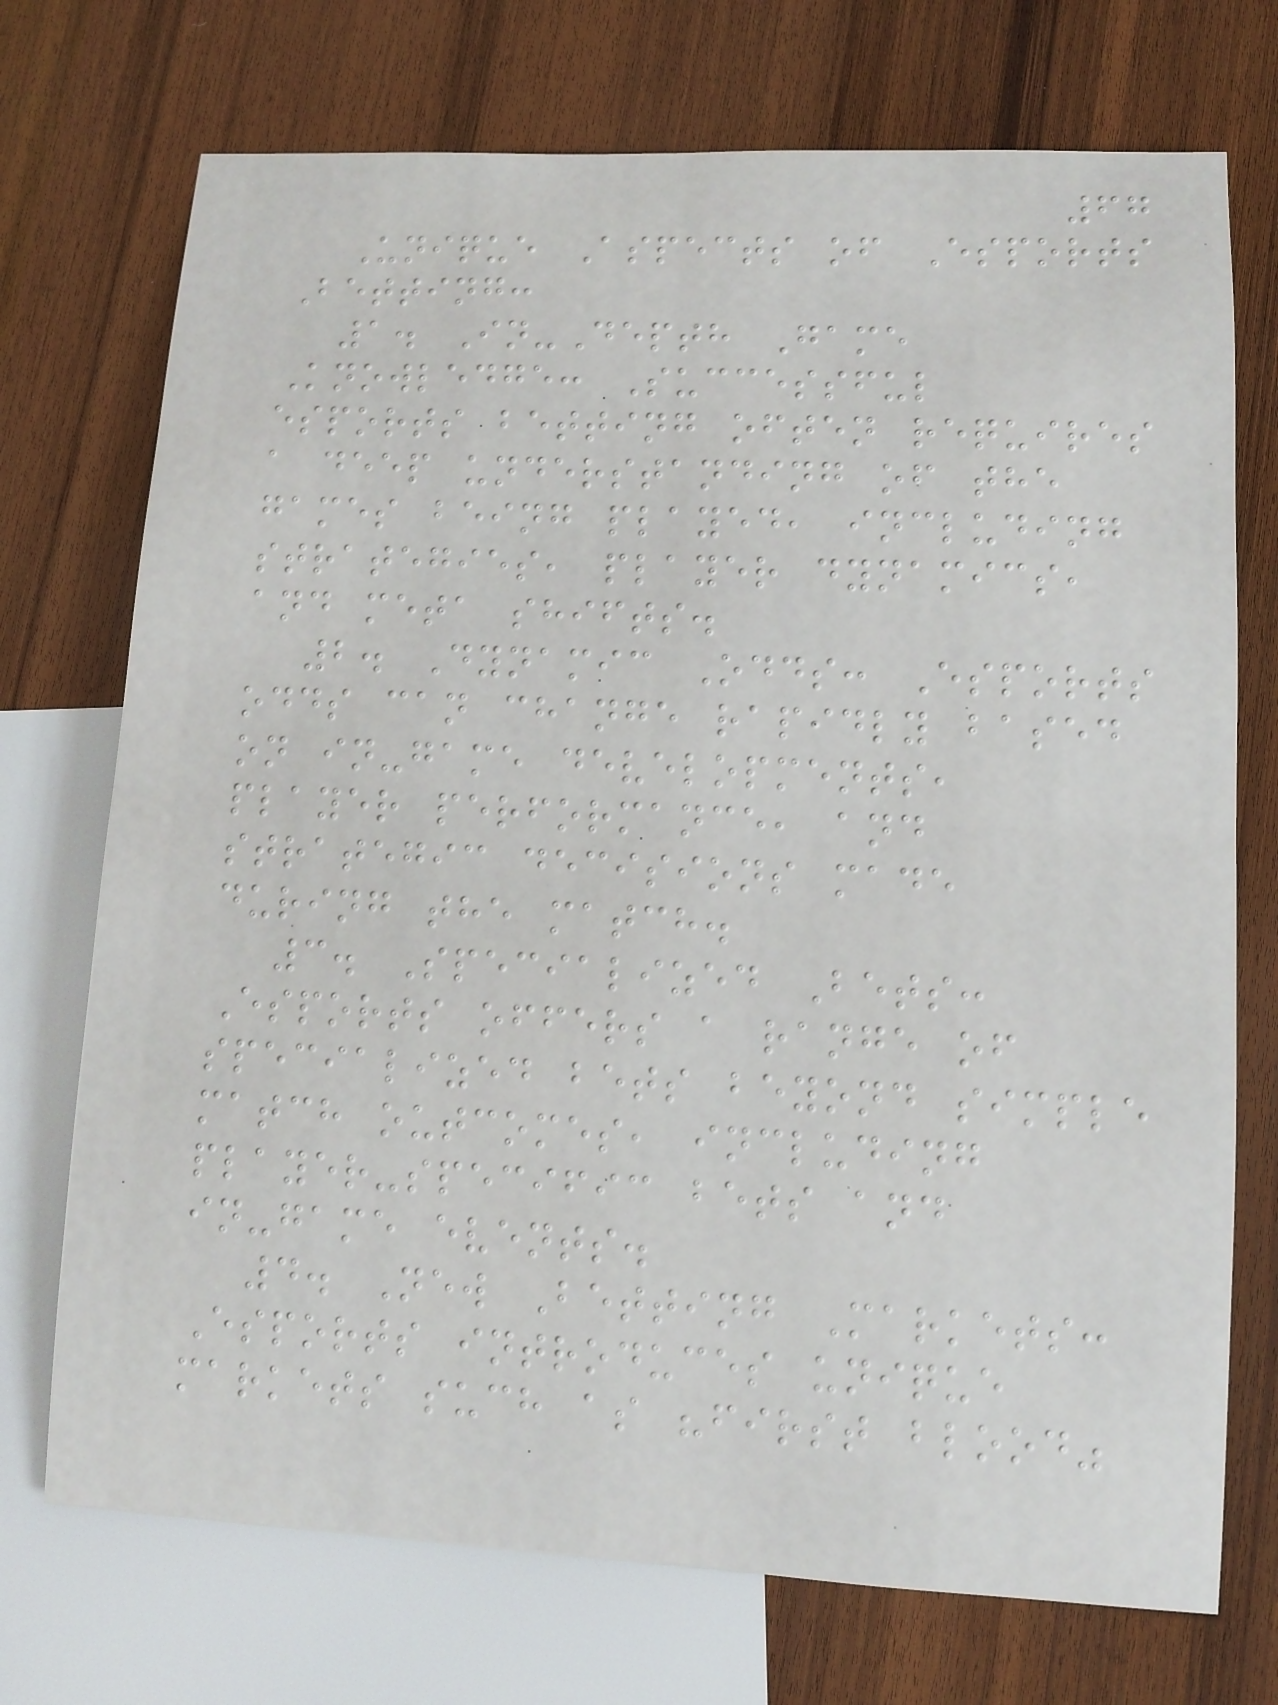67
Unique Aspects of Esports
Betting:
1. In-Depth Game
Knowledge: Successful
esports betting often requires
a deep understanding of the
games being played, including
strategies, player dynamics,
and meta shifts.
2. Dynamic Odds: Esports
odds can change rapidly based
on in-game developments,
player performance, and
strategic decisions made
during the match.
3. Specialized Bets:
Esports offers a range of
specialized bets beyond simple
match outcomes, including
player-specific bets and
in-game events.
4. New Betting Markets:
Esports introduces unique
markets such as "first blood"
